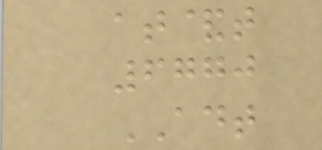at&t
6770
ADT
